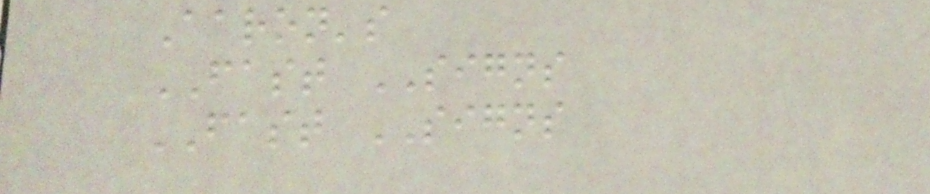Aaron's
FAST SIGNS
FAST SIGNS
